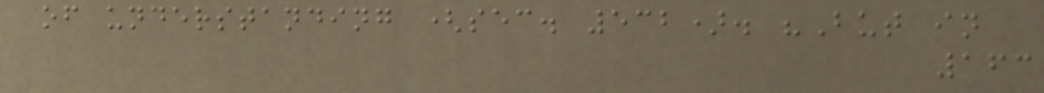of understanding (sec. 532). "But in
163
